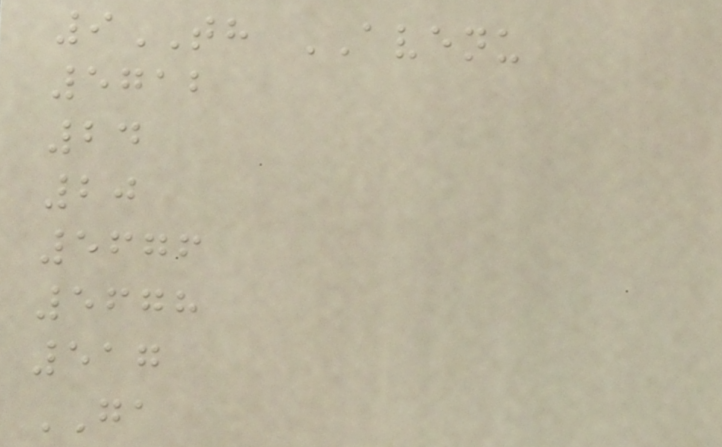9TH AVENU
5712
24
20
5676
5678
517
GA
